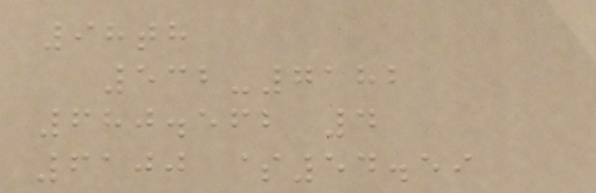98th
532-7182
680.562 4
6100 $54.59
